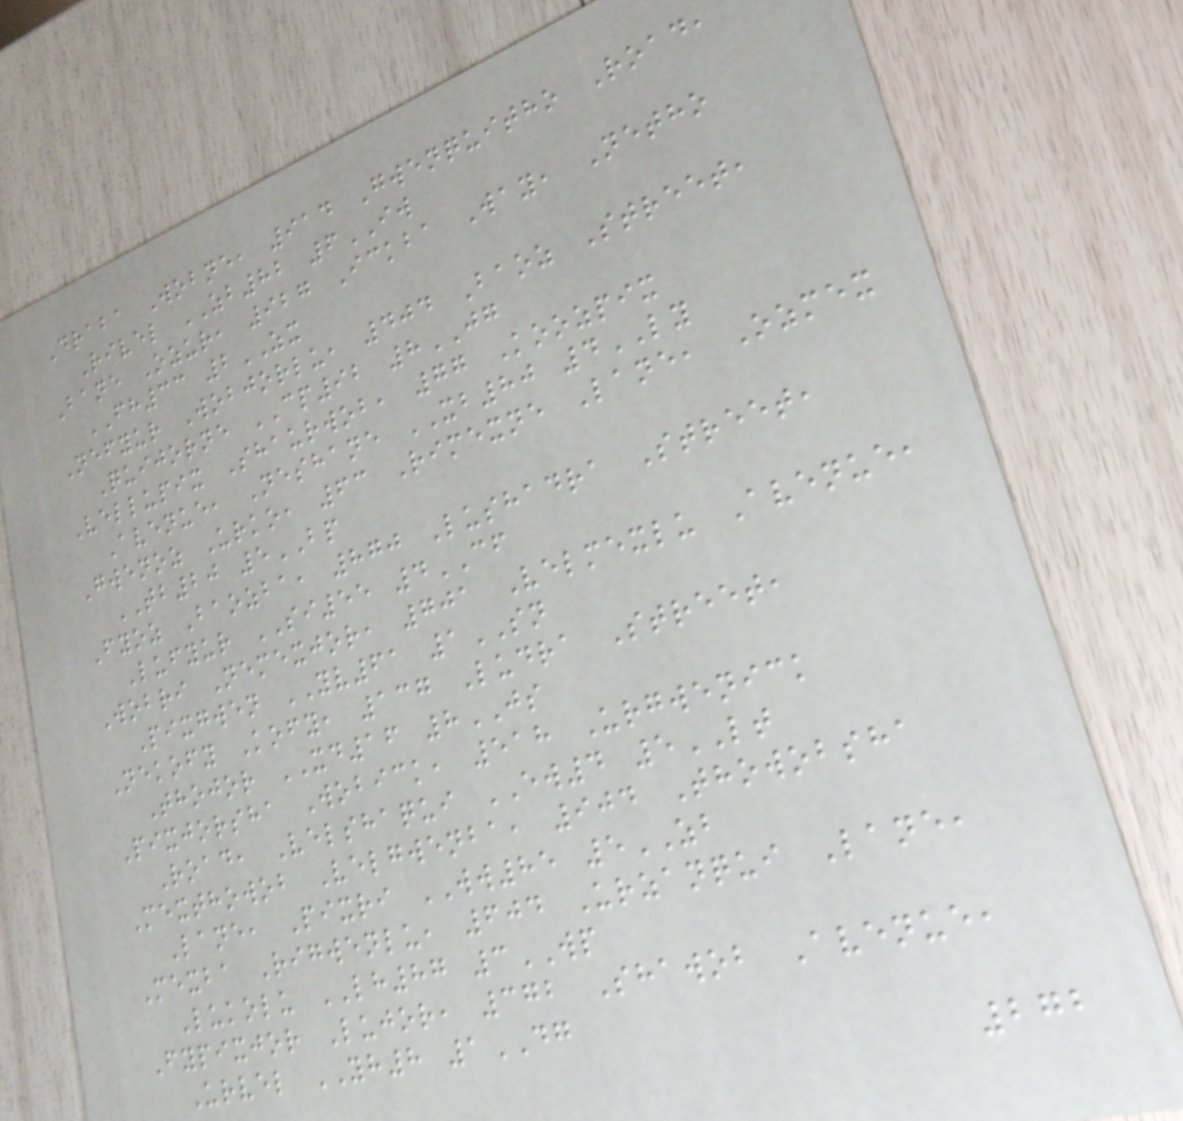Draba Wobne, 914 Gwenquitho Road,
Rivel ZB82 6IW
Bane Ozur, 927 Ickba Way, Netho
FH33 2ZX
Nefyur Wobjorlu, 404 Baoz Street,
Quijorne CP92 8JG
Vellupix Shaurwob, 77 Koozpix
Avenue, Neshane XB80 4LY
Gwenoz Urko, 63 Rimexne Lane, Ozmex
TB20 5BP
Fyoz Baozba, 870 Lushadra Street,
Lufyur SI55 4CF
Wobri Nemexjor, 701 Velmexlu Avenue,
Pixgwen YV61 1SN
Nekofy Kofy, 137 Ludra Street,
Thojor XD16 8JS
Pixjorsha Wobick, 518 Urgwenick
Road, Velshaqui EW4 5LT
Mexthowob Velgwenba, 904 Thowobsha
Lane, Pixri WW85 5ZB
Mexba Rigwenlu, 604 Urzanqui Lane,
Lukolu LH87 3WP
Fypixjor Lujor, 372 Shawob Avenue,
Urvel YH8 1DG
272
